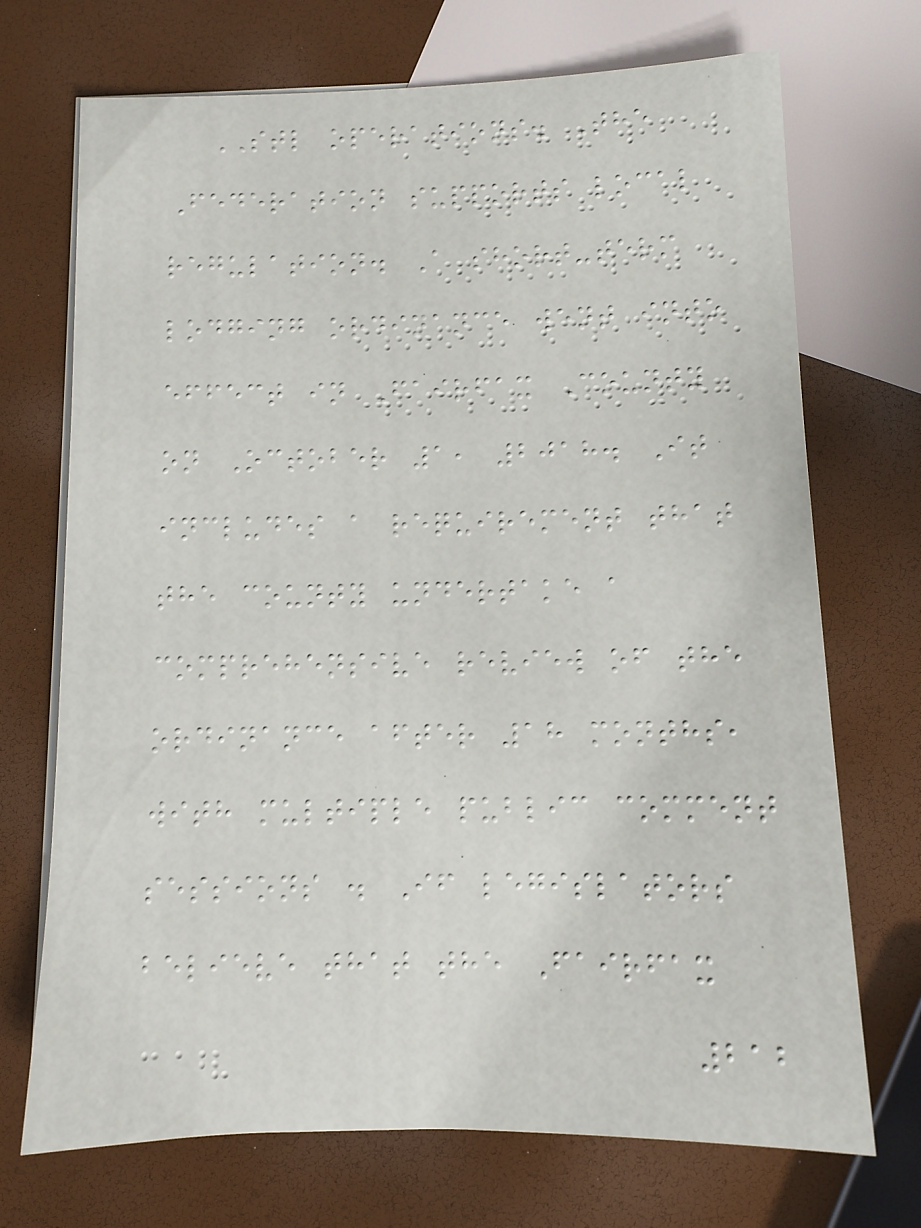STL operations. The
Federation supports local
regulation. A short-term
lodging ordinance went into
effect in Fairfax County
on October 1, 2018. It
includes a requirement that
the county undertake a
comprehensive review of the
ordinance after 18 months,
with multiple public comment
sessions . If legislators
believe that the Fairfax
212
